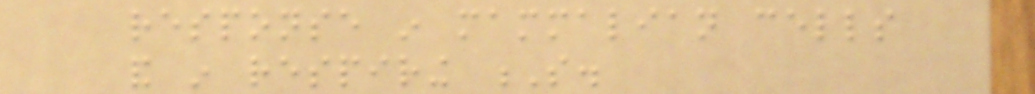response in mammalian cells
and in respiring S.
